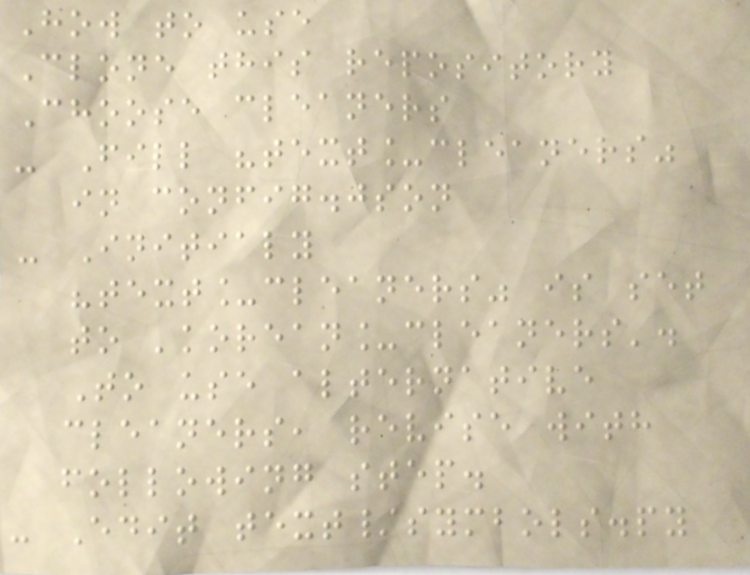How to use
Clone this repository
Choose cleaners
- Fill "text_cleaners"
in config.json
- Initialy
"text_cleaners" is set
to 'korean_cleaners'.
To use alternative
cleaners, revise with
following step.
- Edit text/symbols.py
